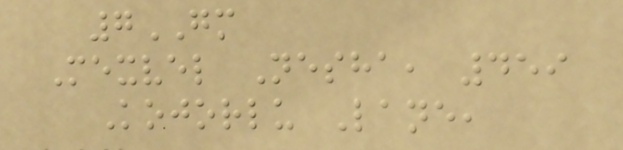7GM
Mexvel Nesha, 459
Kojorlu Lane,
